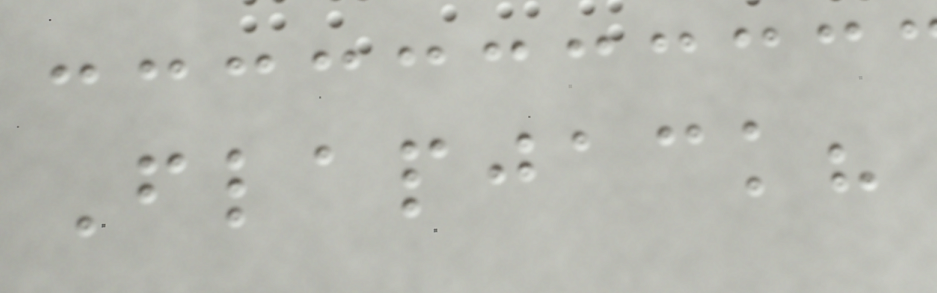Flapjack?
